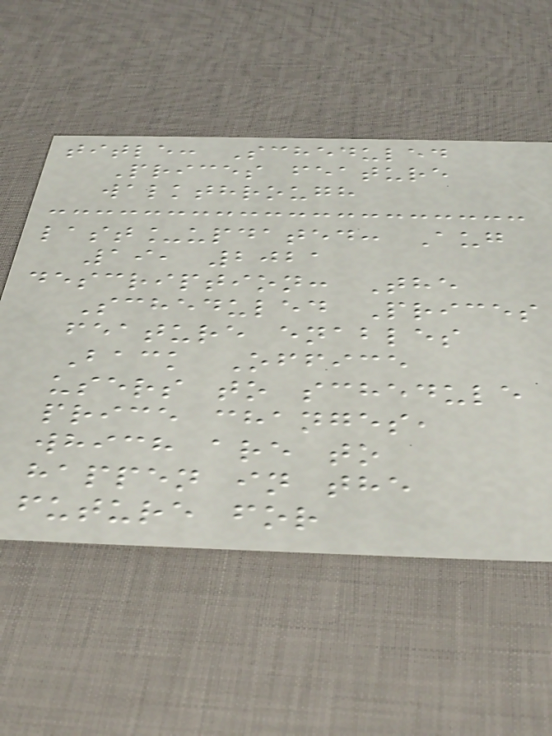title: Scheduled
Prices feature
walkthrough
last_updated: Aug
19, 2021
description: The
Scheduled Prices
feature enables
Back Office
users to schedule
price changes,
which are to
happen in the
future for
